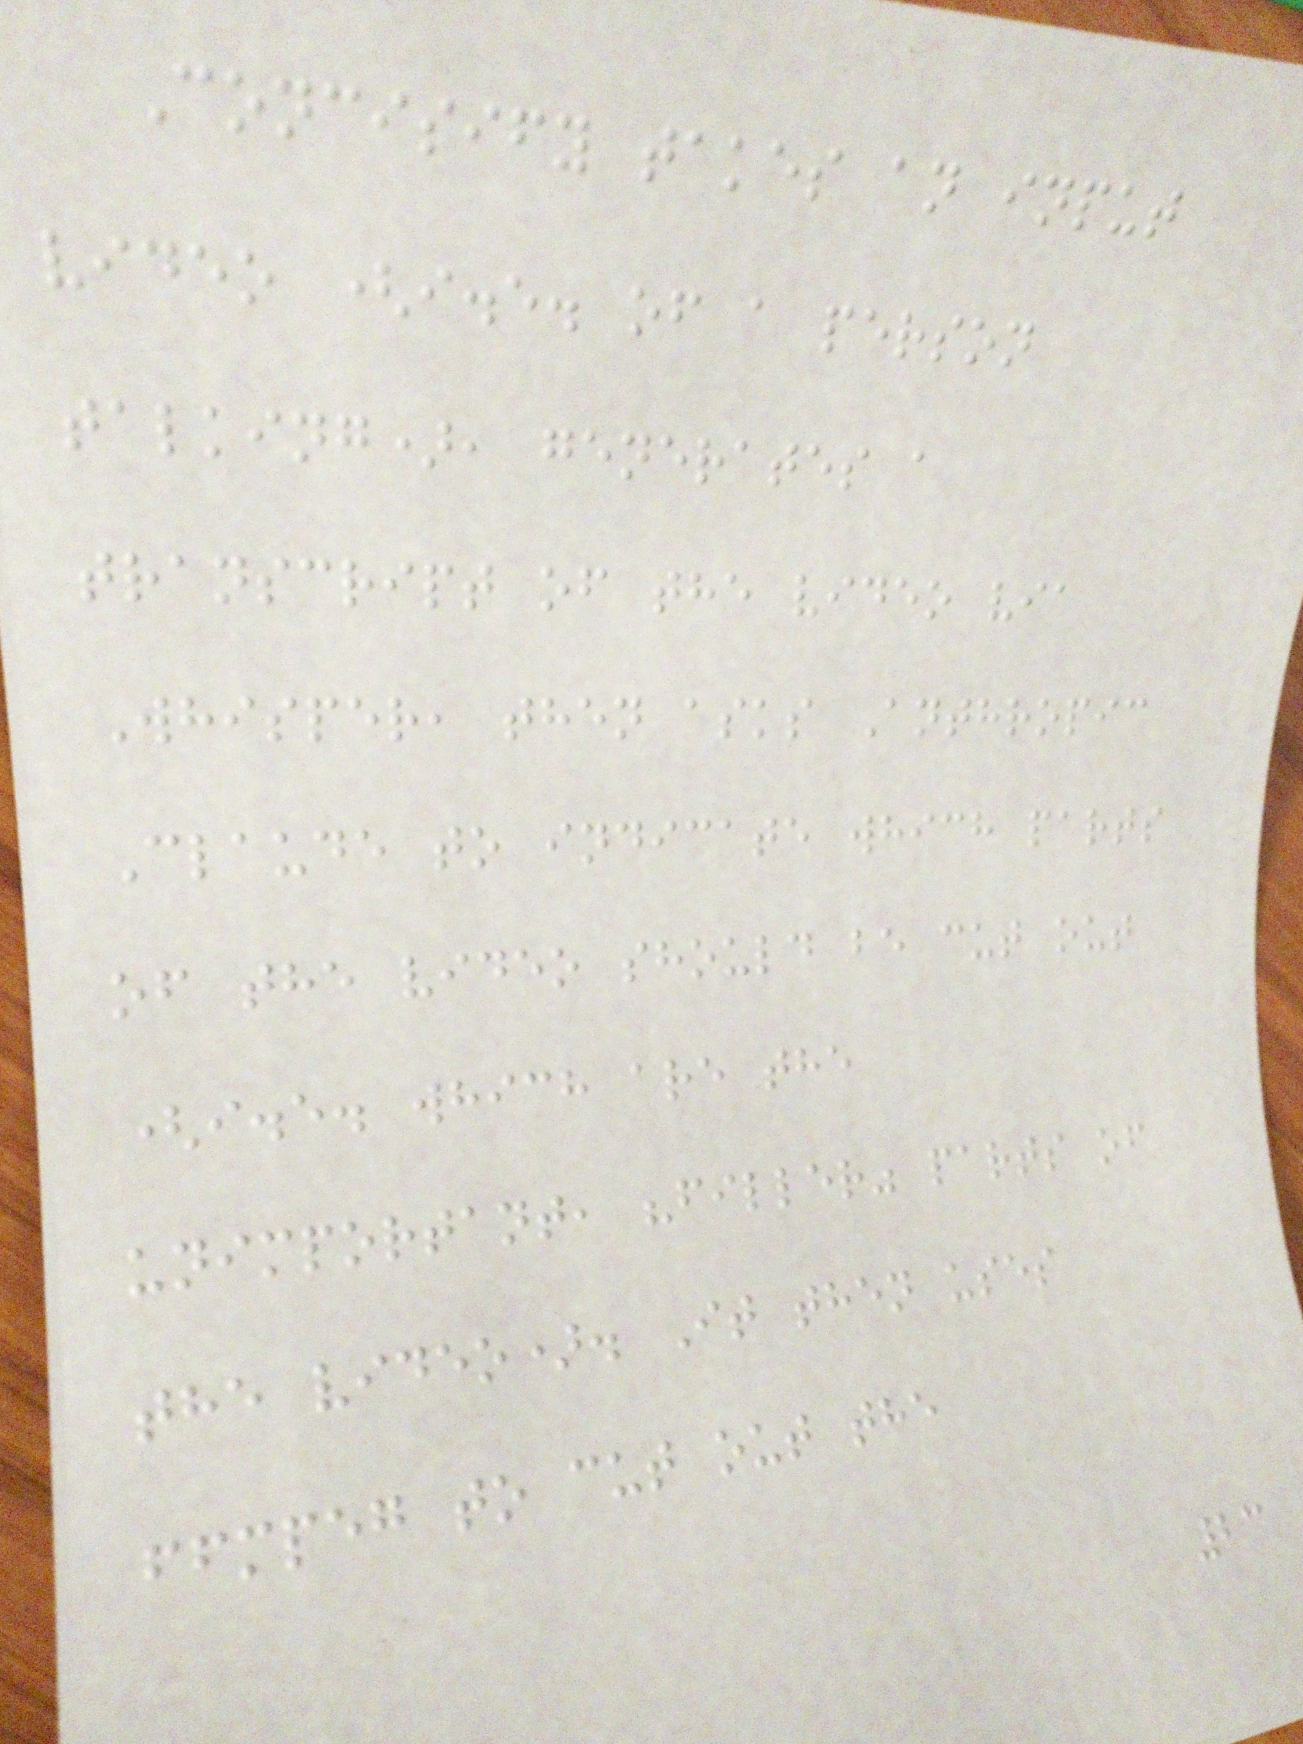Concisify takes an input
video (i.e. of a person
talking), generates a
transcript of the video via
Whisper, then asks Anthropic
Claude to indicate which parts
of the video should be cut out
(i.e. which are the
unimportant, "filler" parts of
the video). It then uses
ffmpeg to cut out the
23
